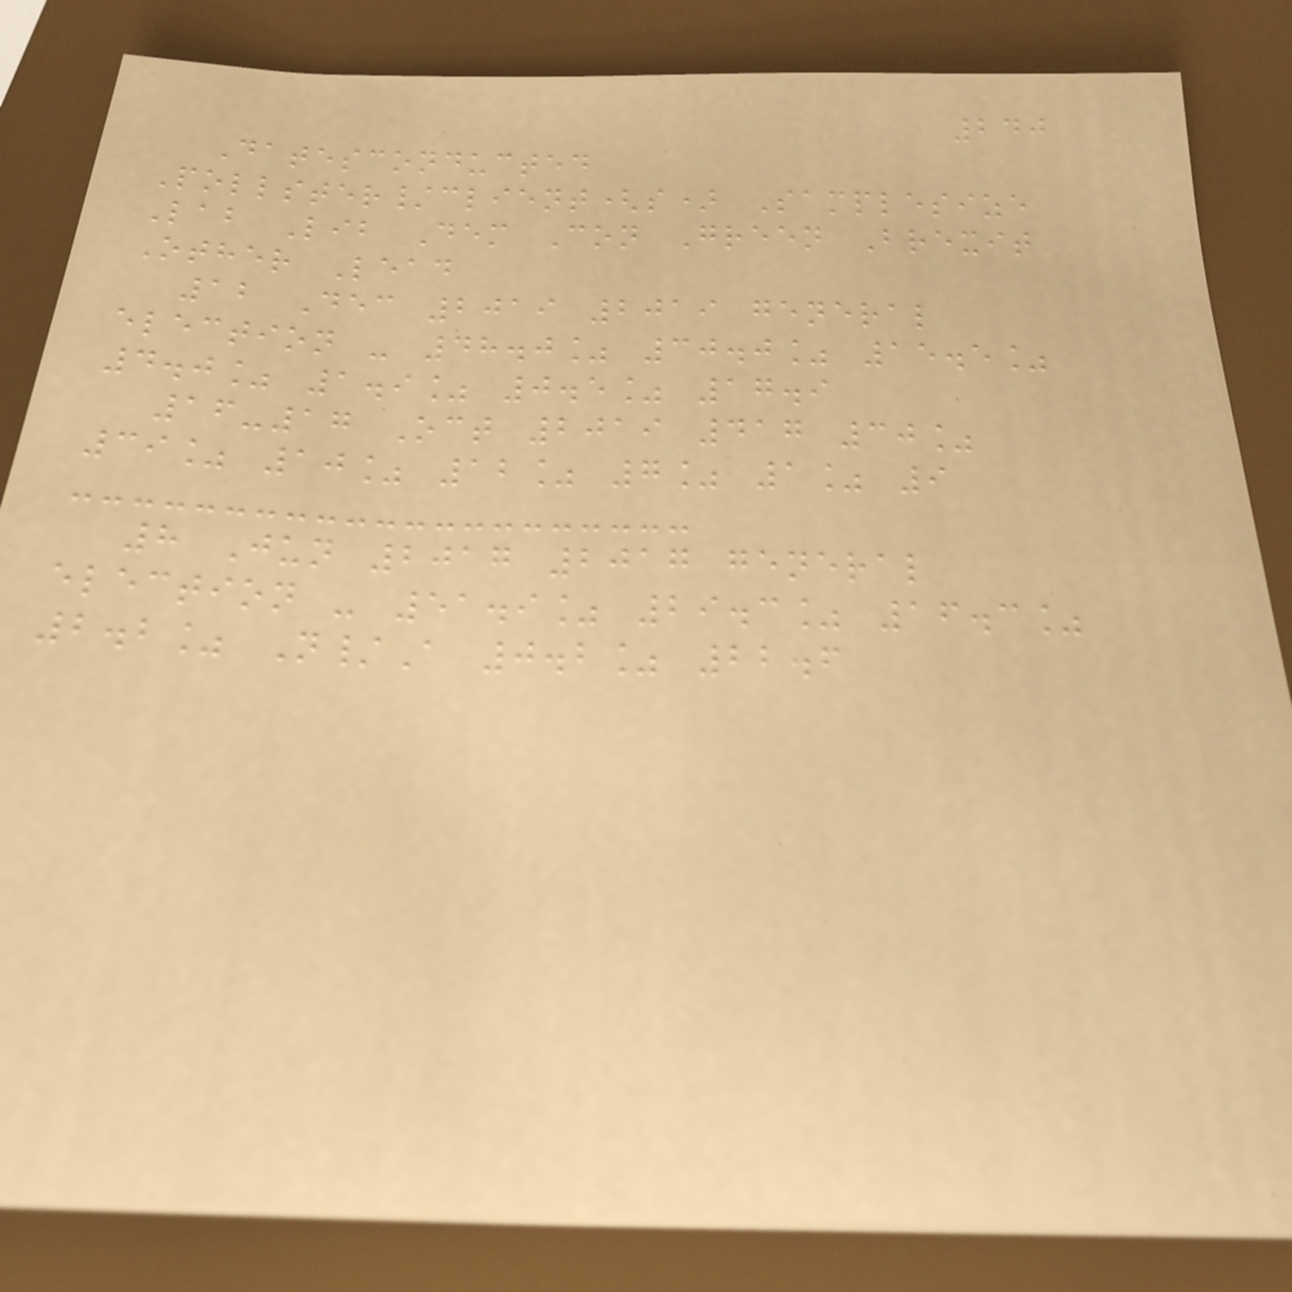240
Datesconducted
Pollster/client(s) Samplesize
Lab Lib Dem Con Green Brexit
Other Lead
12 Dec 2019 2019 general
election - 48.0% 30.0% 15.5%
4.0% 1.9% 0.5% 17.9
16-17 Oct 2019 417 30%
39% 10% 12% 7% 1% 9
8 Jun 2017 2017 general
election - 51.9% 29.3% 16.3%
2.2% N/A 0.2% 22.6
